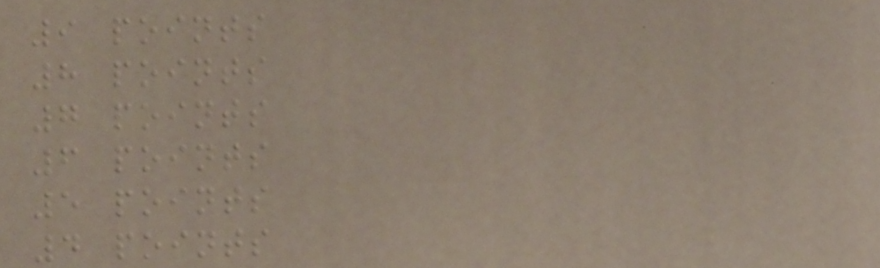9 points
8 points
7 points
6 points
5 points
4 points
